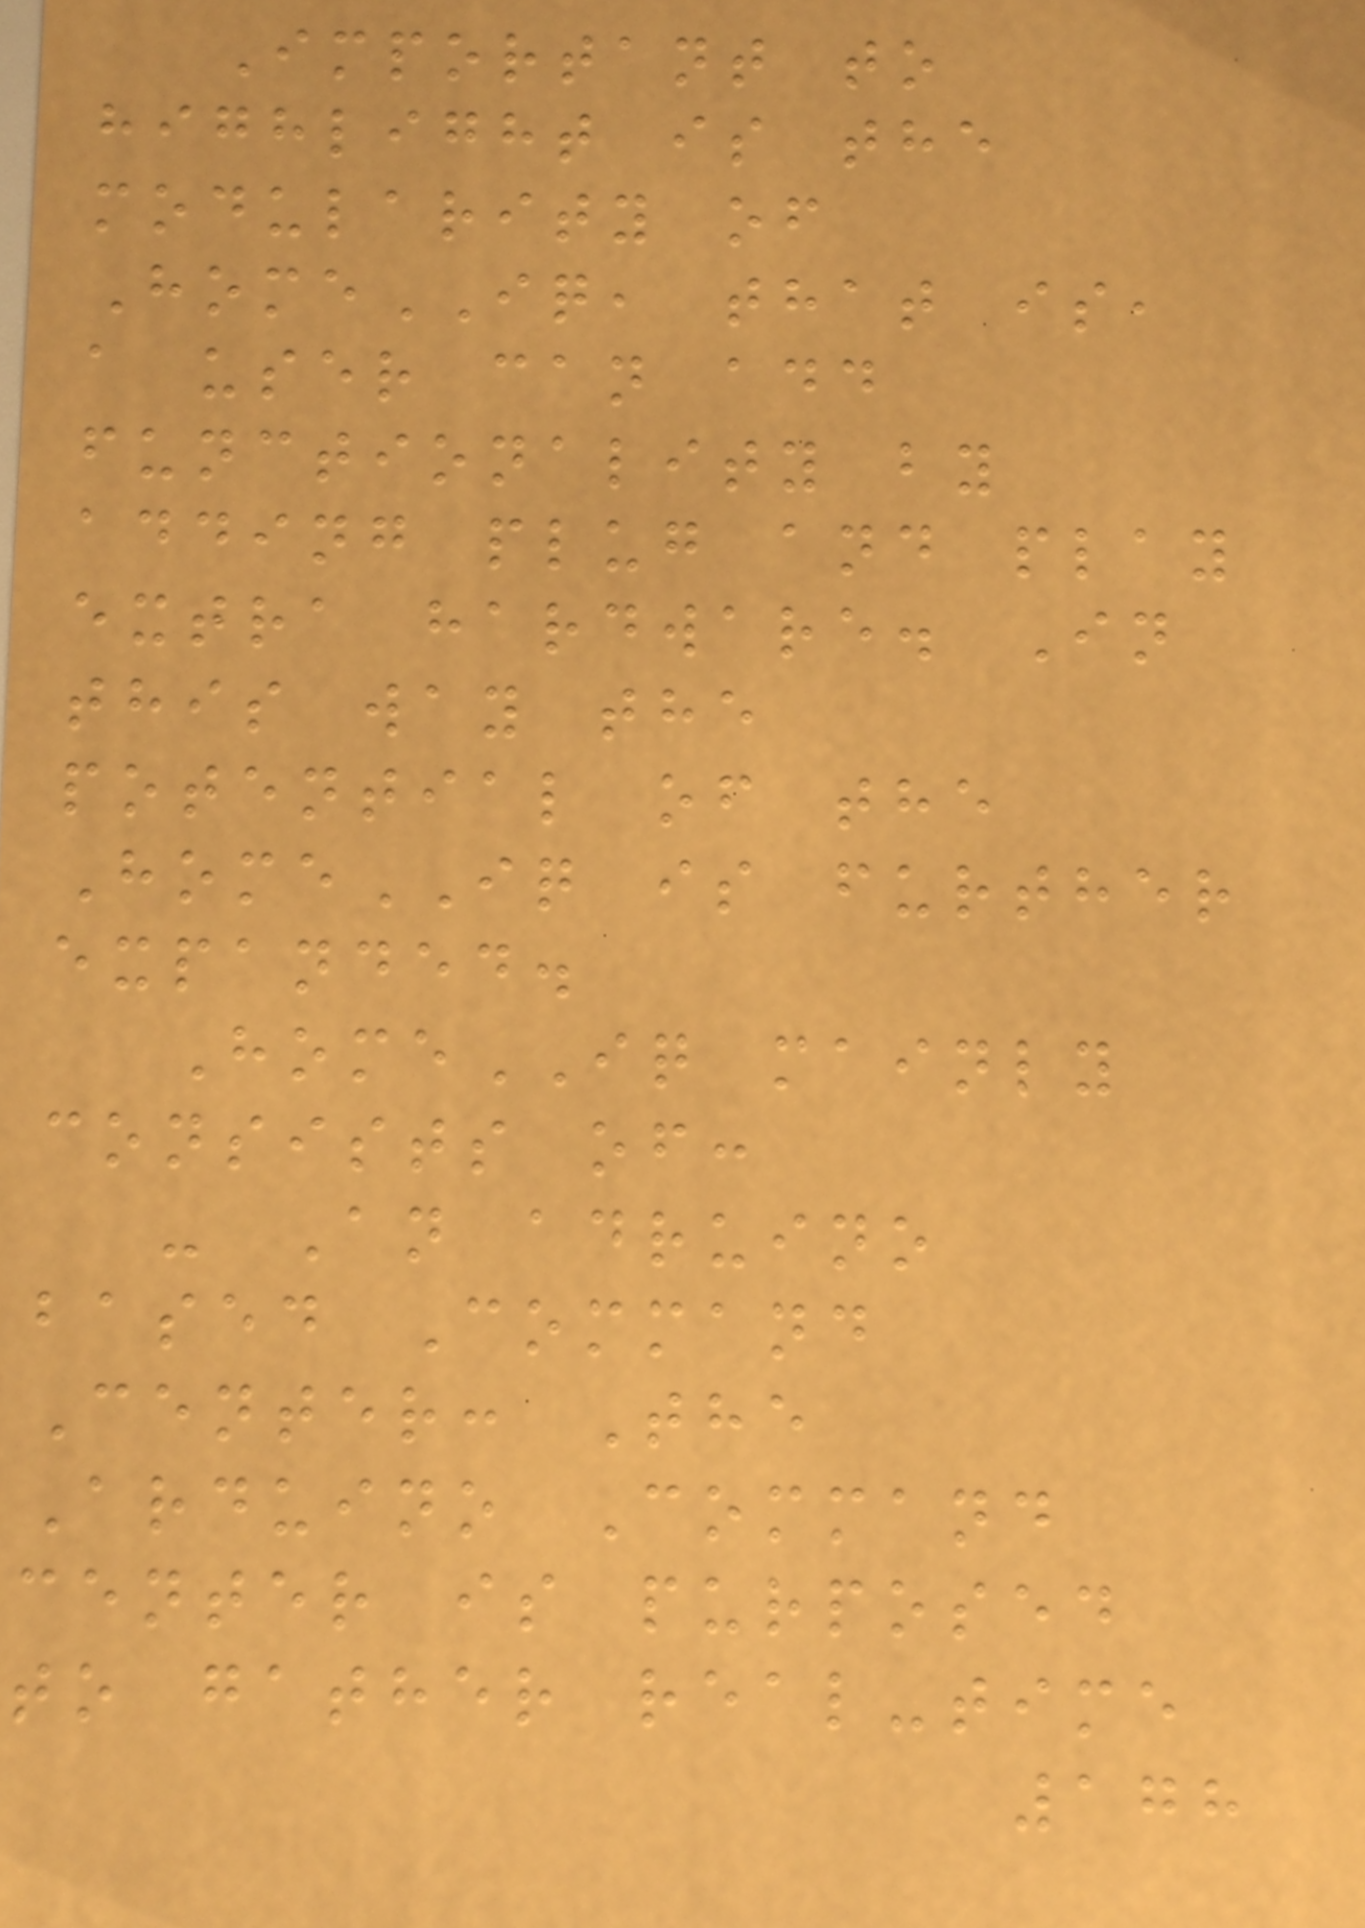Important to
highlight is the
modularity of
HomeIQ, that is,
a user can add
functionality by
adding plug and play
extra hardware. In
this way the
potential of the
HomeIQ is further
expanded.
HomeIQ mainly
consists of:
- An adruino
based Command
Center: The
Arduino Command
center is purposed
to gather real-time
178
